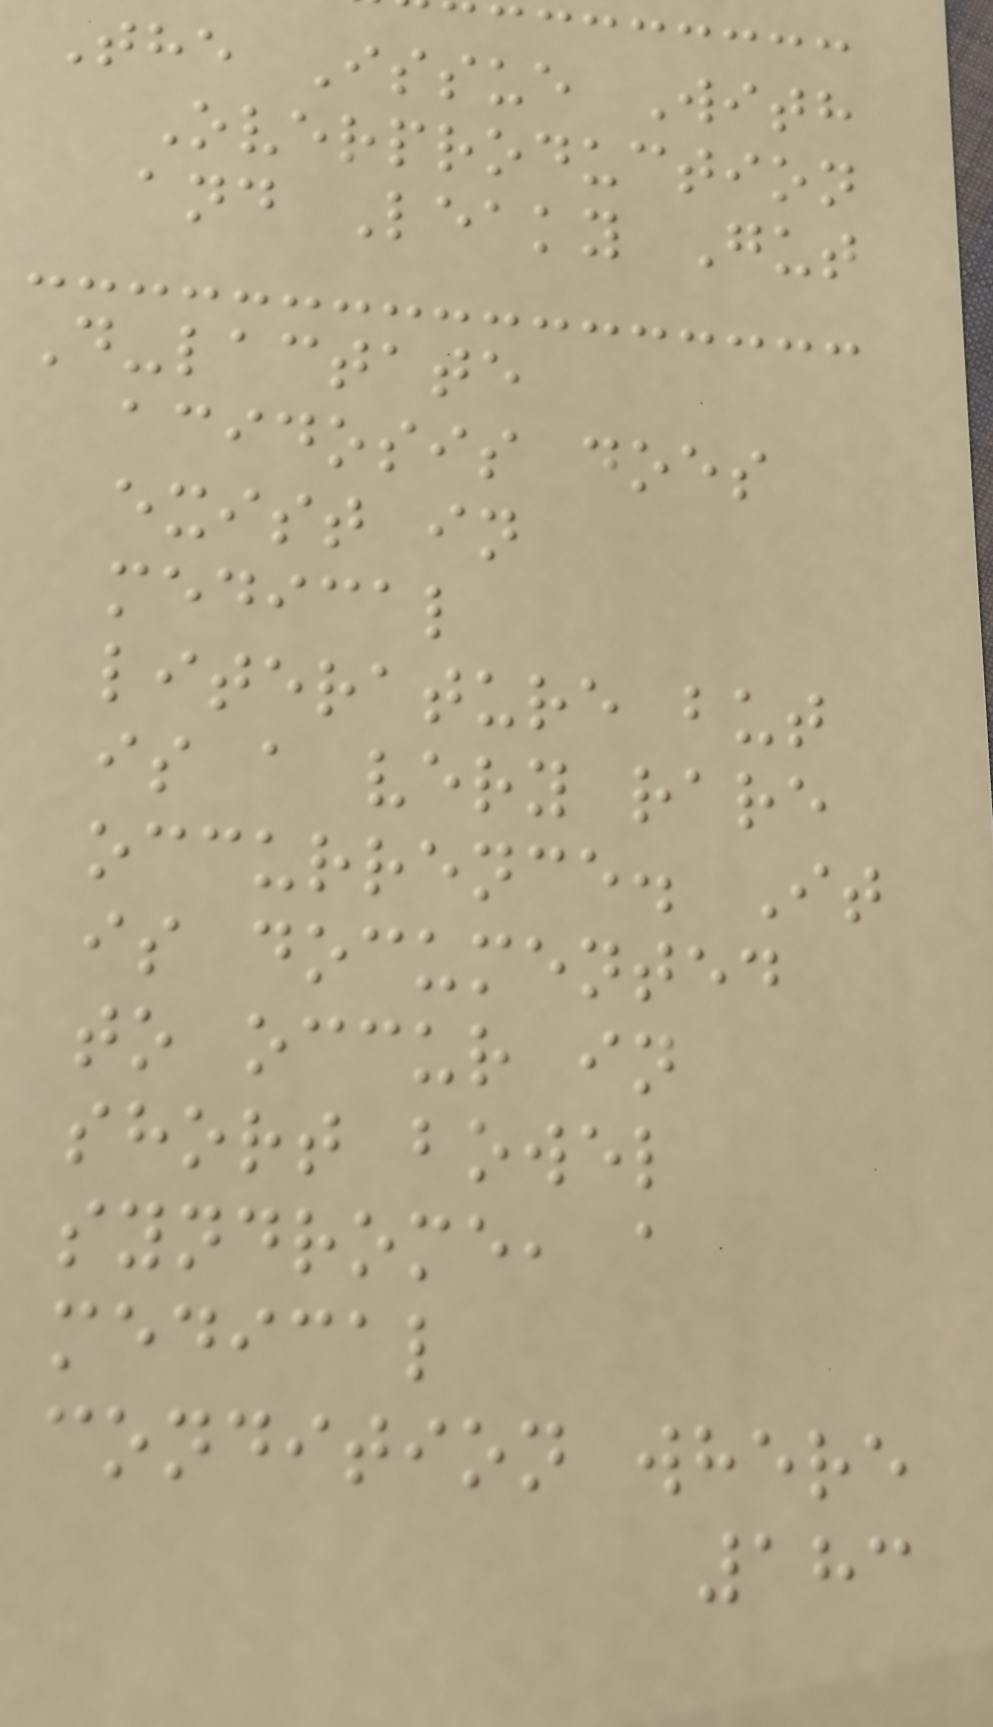The Issue With
Overproduction
and Leaky Gut
D-lactate
acidosis does
exist in
medical
literature but
is a very rare
occurrence. It
is documented
to occur in
short bowel
syndrome, a
medical
condition where
183
